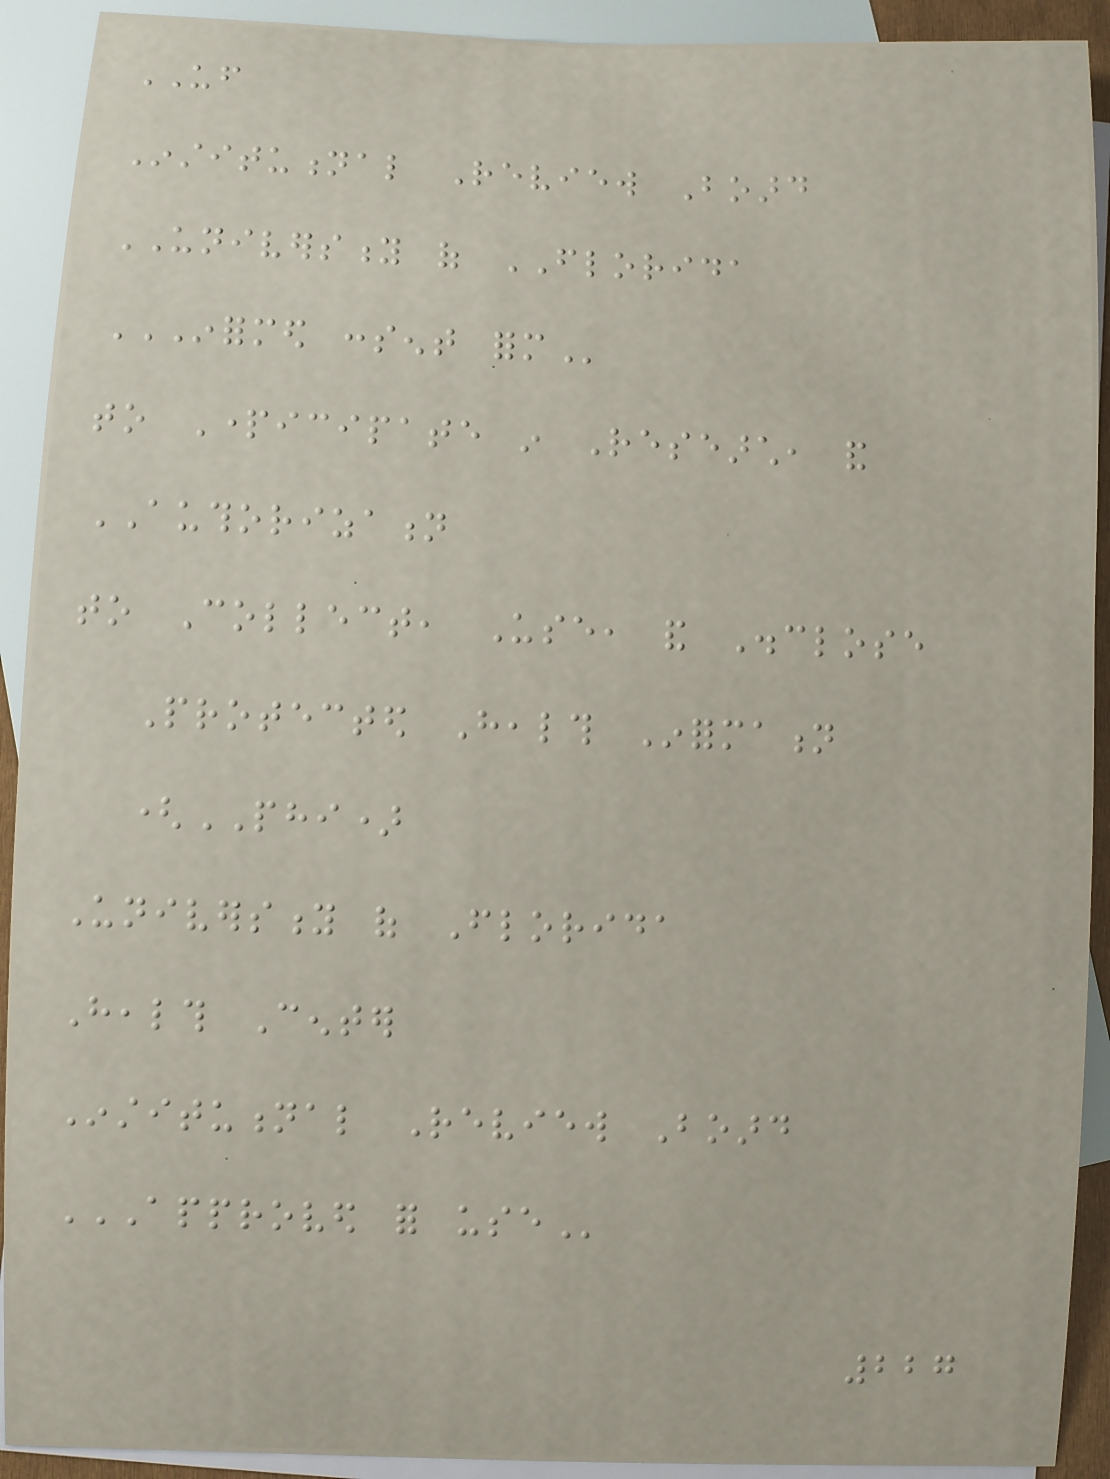UF
Institutional Review Board
UNIVERSITY of FLORIDA
INFORMED CONSENT FORM
to Participate in Research, and
AUTHORIZATION
to Collect, Use, and Disclose
Protected Health Information
(PHI)
University of Florida
Health Center
Institutional Review Board
APPROVED FOR USE
227
